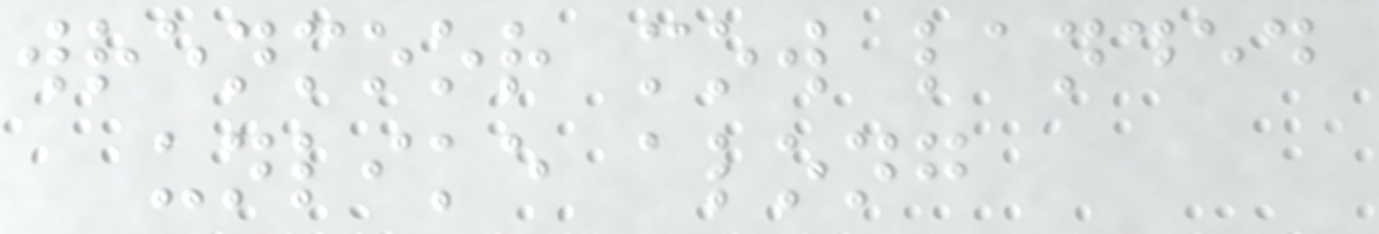wrenmoor mow landed
unlike along
